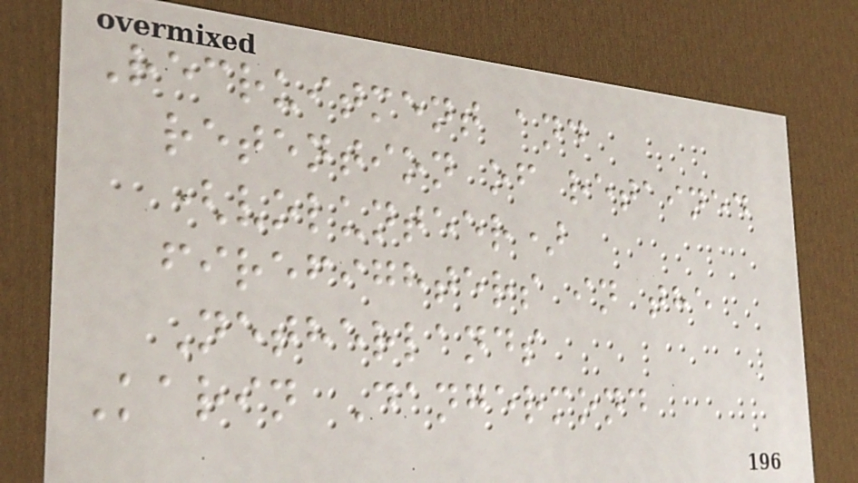Recruitment and
retention of retained
(volunteer)
firefighters in the
Netherlands
Karin Dangermond
